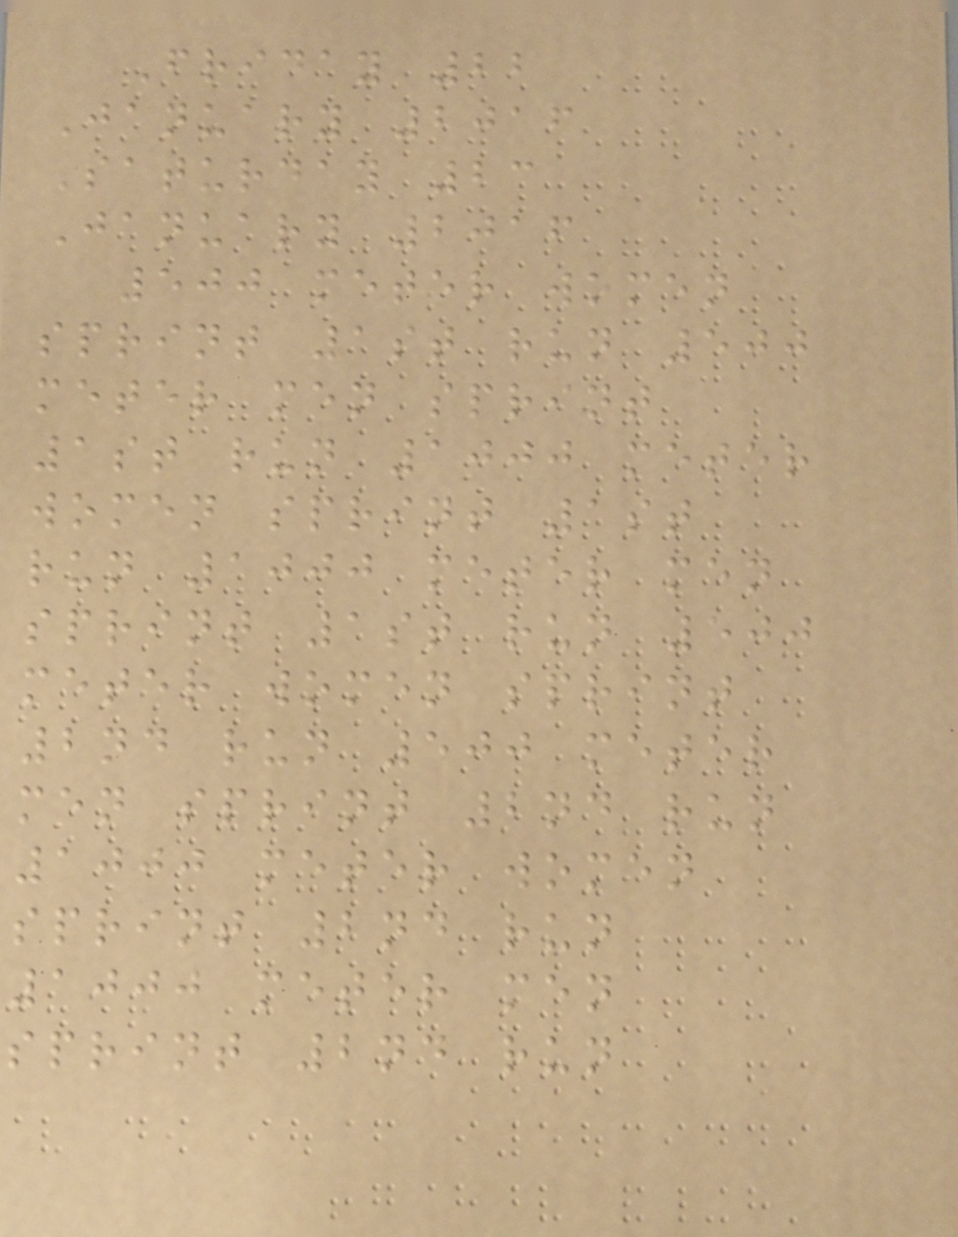Friday 22
January 2016
Saturday 23
January 2016
500 meter women
sprint 1st run 500
meter men sprint
1st run 1000 meter
women sprint 1st
run 1000 meter men
sprint 1st run 500
meter women sprint
2nd run 500 meter
men sprint 2nd run
1000 meter women
sprint 2nd run
1000 meter men
sprint 2nd run
